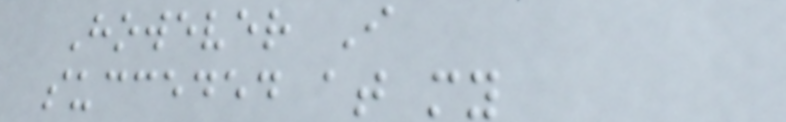However I
succeded at my
